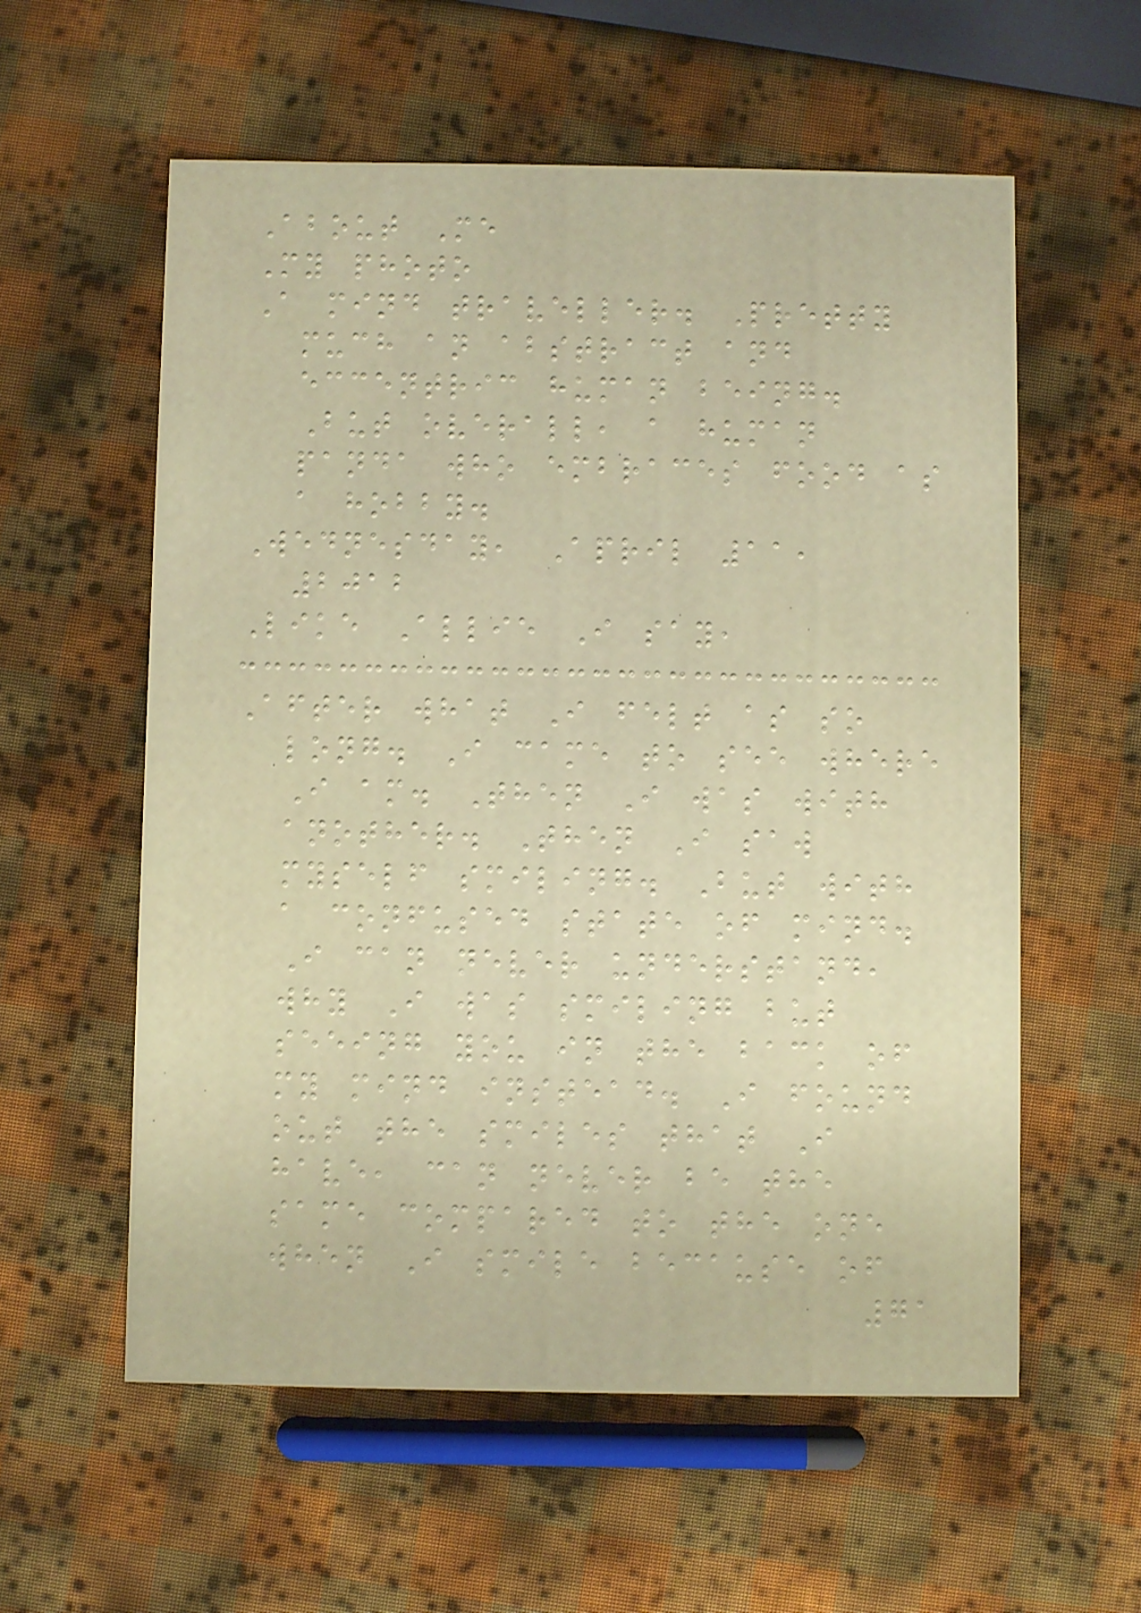About Me
My photo
A mind traveller. Pretty
much an abstract and
eccentric human being.
But overall, a human
panda who embraces food as
a hobby.
Wednesday, April 11,
2012
Like Allie I say,
After what I felt as so
long. I came to see where
I am. Then I was with
another. Then I saw
myself smiling. But with
a confused state of mind.
I can never understand,
why I was smiling but
seeing you in the back of
my mind instead. I found
out the smiles that I
have, can never be the
same compared to the one
when I smile because of
71
